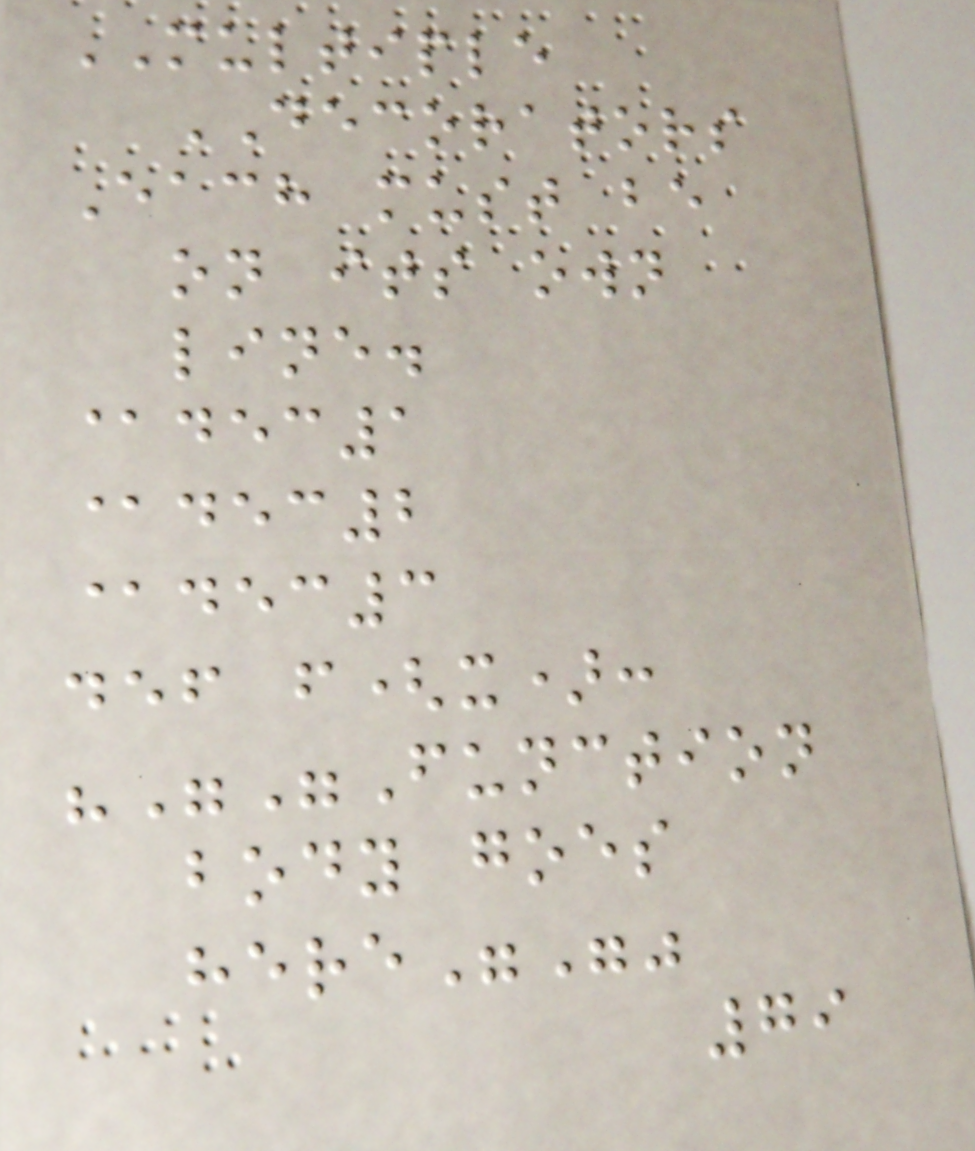MULTIPLE
DECORATORS
Each must be
on its own
line.
@dec1
@dec2
@dec3
def f(x):
"""Function
body goes
here"""
79
